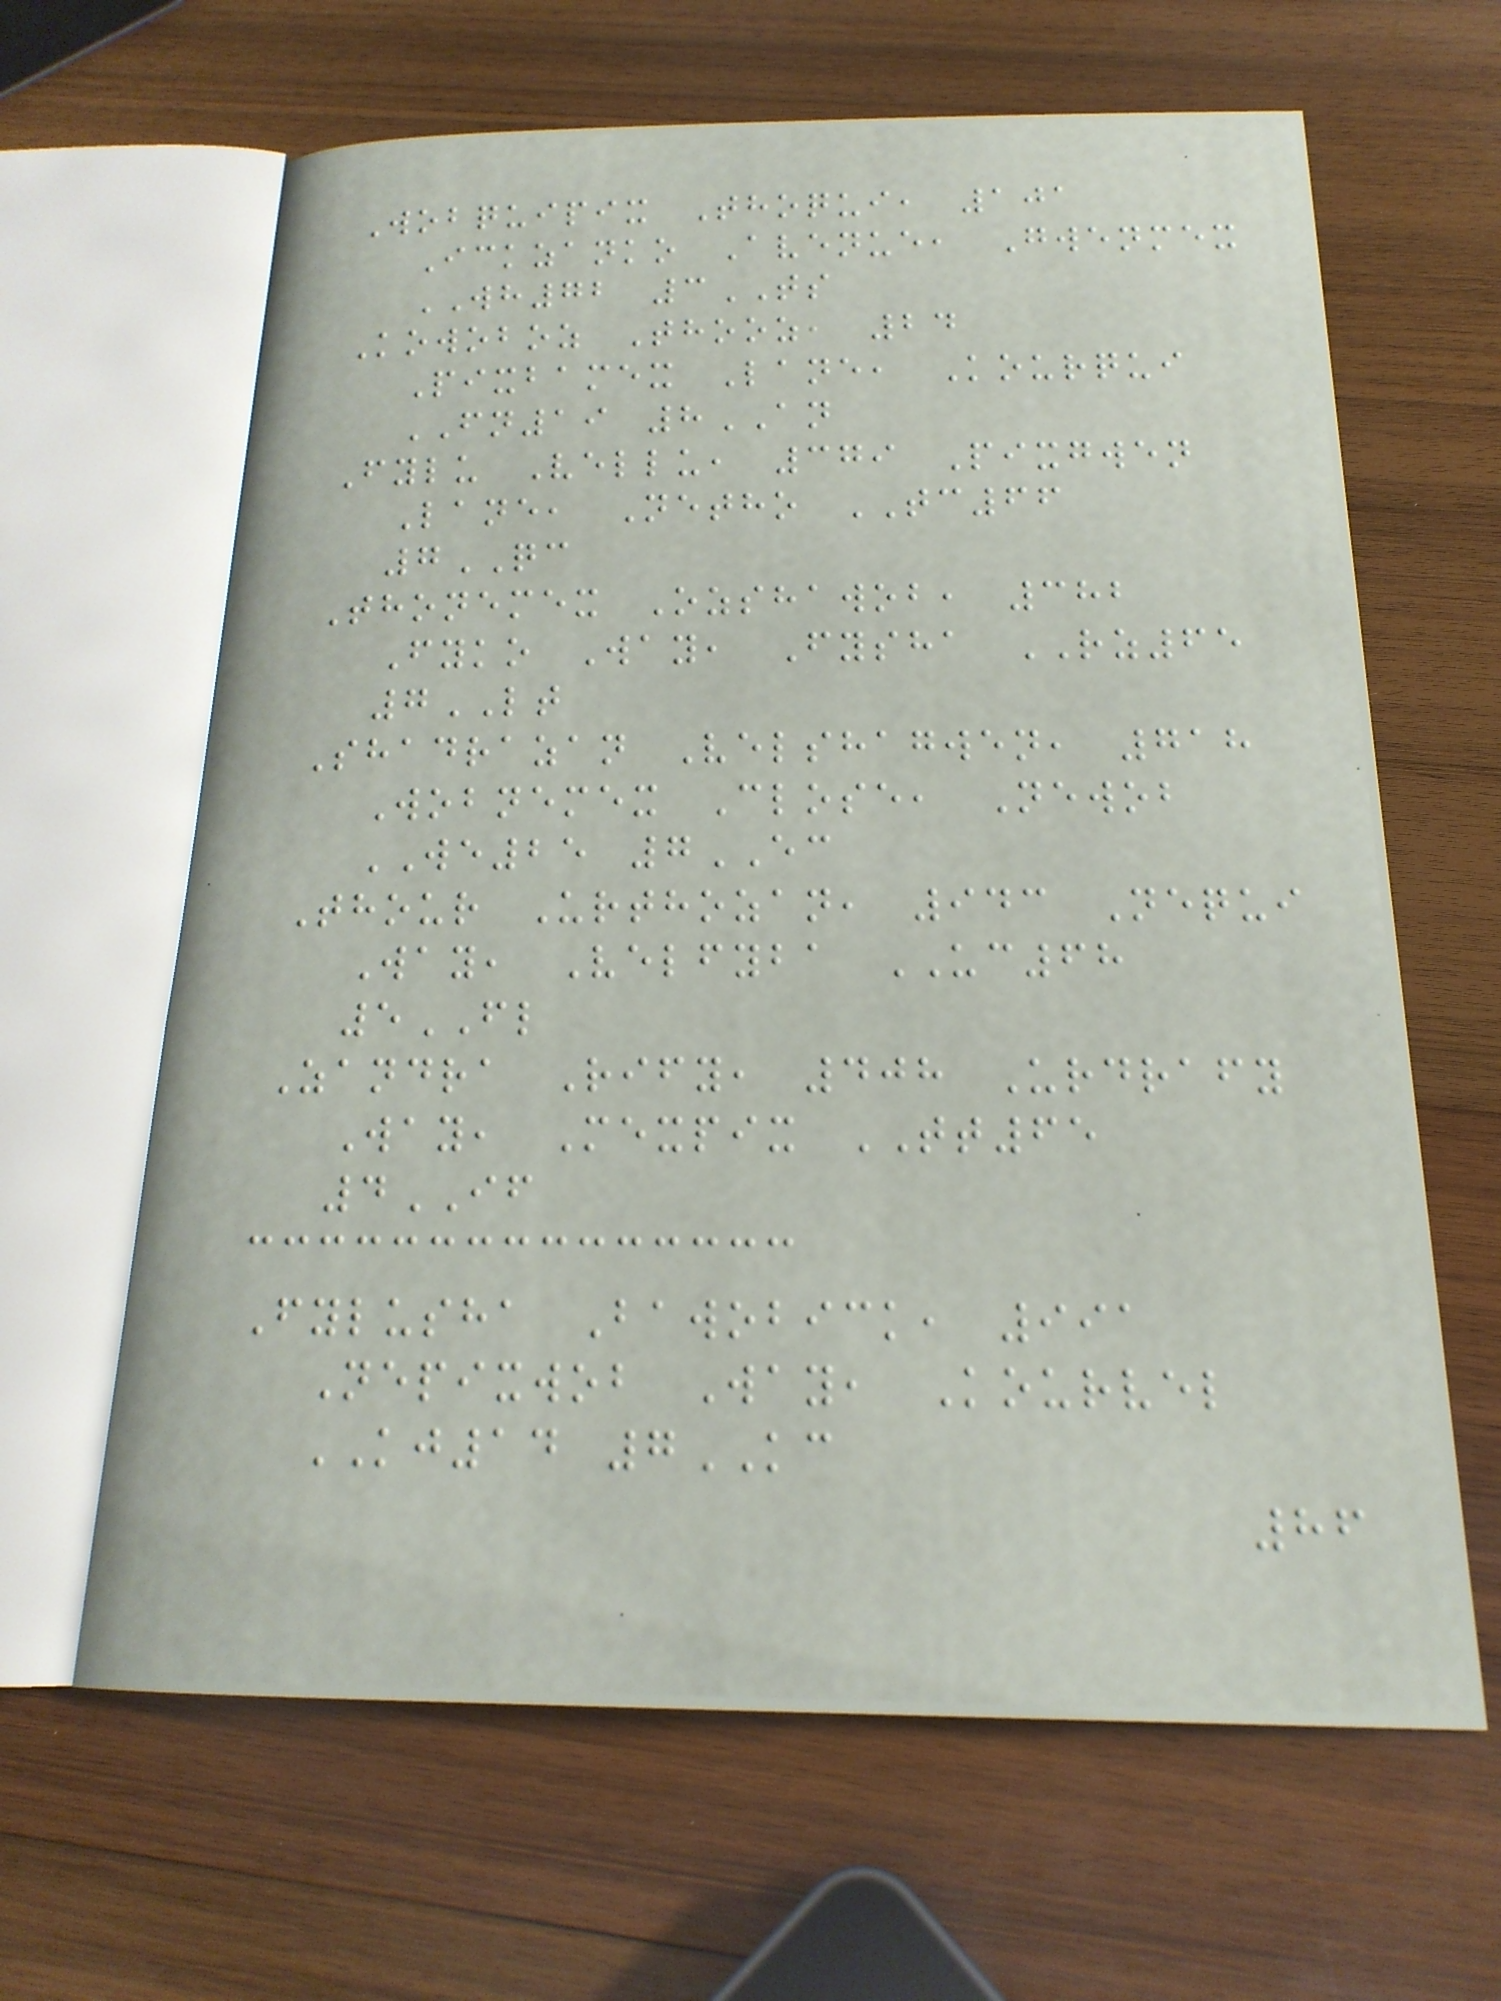Wobquipix Thoqui, 101
Ickzanko Avenue, Gwenmex
WH72 3TS
Kowoboz Thooz, 24
Pixbamex Lane, Kourqui
FN19 8AN
Fylu Vellu, 379 Pixgwen
Lane, Netho TC66
7QC
Thonemex Ozshawob, 382
Fyko Way, Fysha RZ65
7LT
Shadrazan Velshagwen, 718
Wobnemex Close, Newob
WE25 7EC
Thour Urthozan, 943 Nequi
Way, Velfyba UC68
5FL
Zandra Rify, 408 Urdrafy
Way, Mexpix TT65
4IF
Fylusha Bawobick, 991
Nepixwob Way, Kourvel
KJ14 7KC
86
